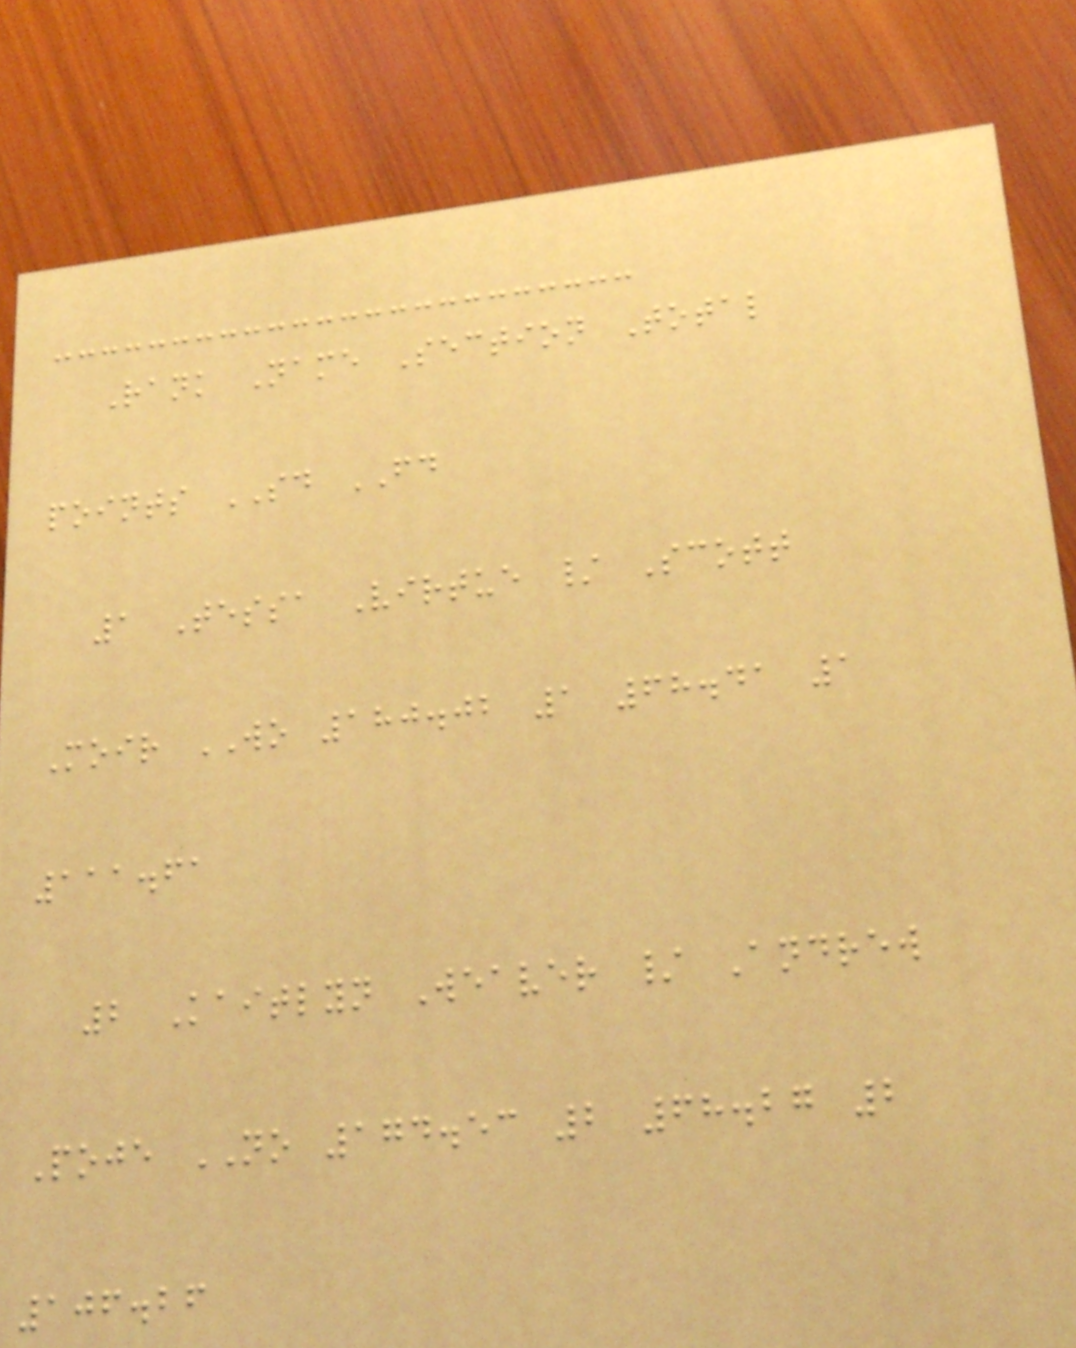Rank Name Section Total
points SD FD
1 Tessa Virtue / Scott
Moir WO 180.02 1 68.41 1
111.61
2 Kaitlyn Weaver / Andrew
Poje NO 174.53 2 68.27 2
106.26
